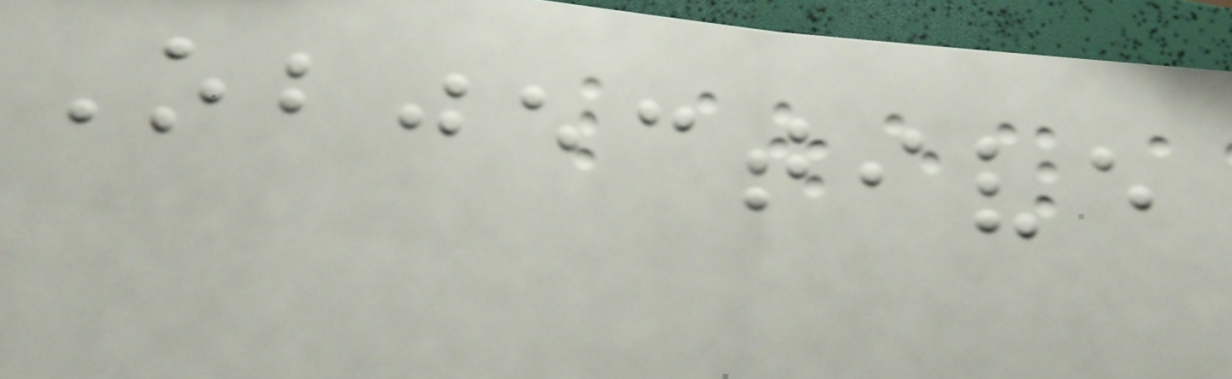Objective
